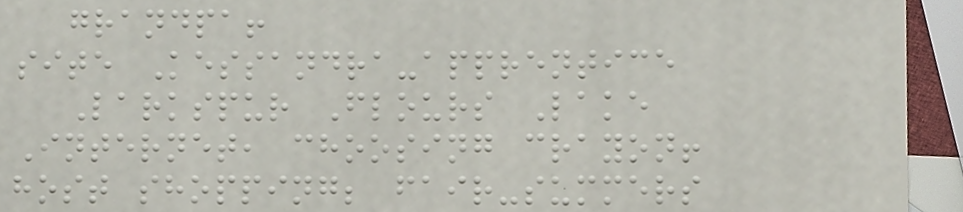grandpa!
site Kessandra-apprentice
Larkspur Flours Lake
Internet, choosing crayon!
host shopping; fair-summers
